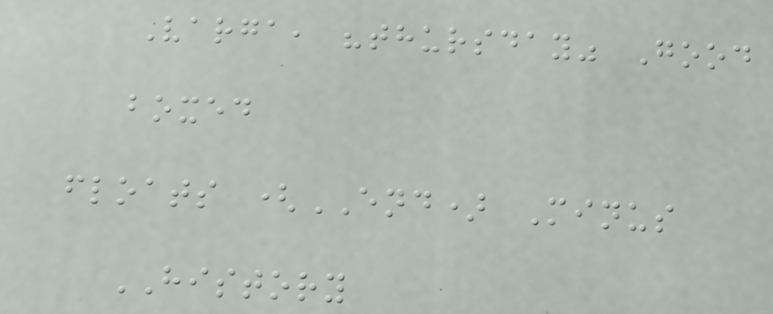Varga, "thursday" Good
boxed
floats (END) Minus
HISTORY
